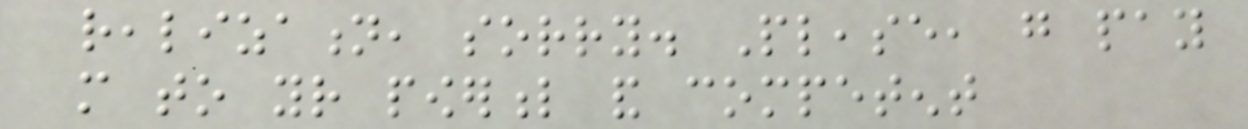realization, sorry. Please, go pay
more to your powerful and competent
